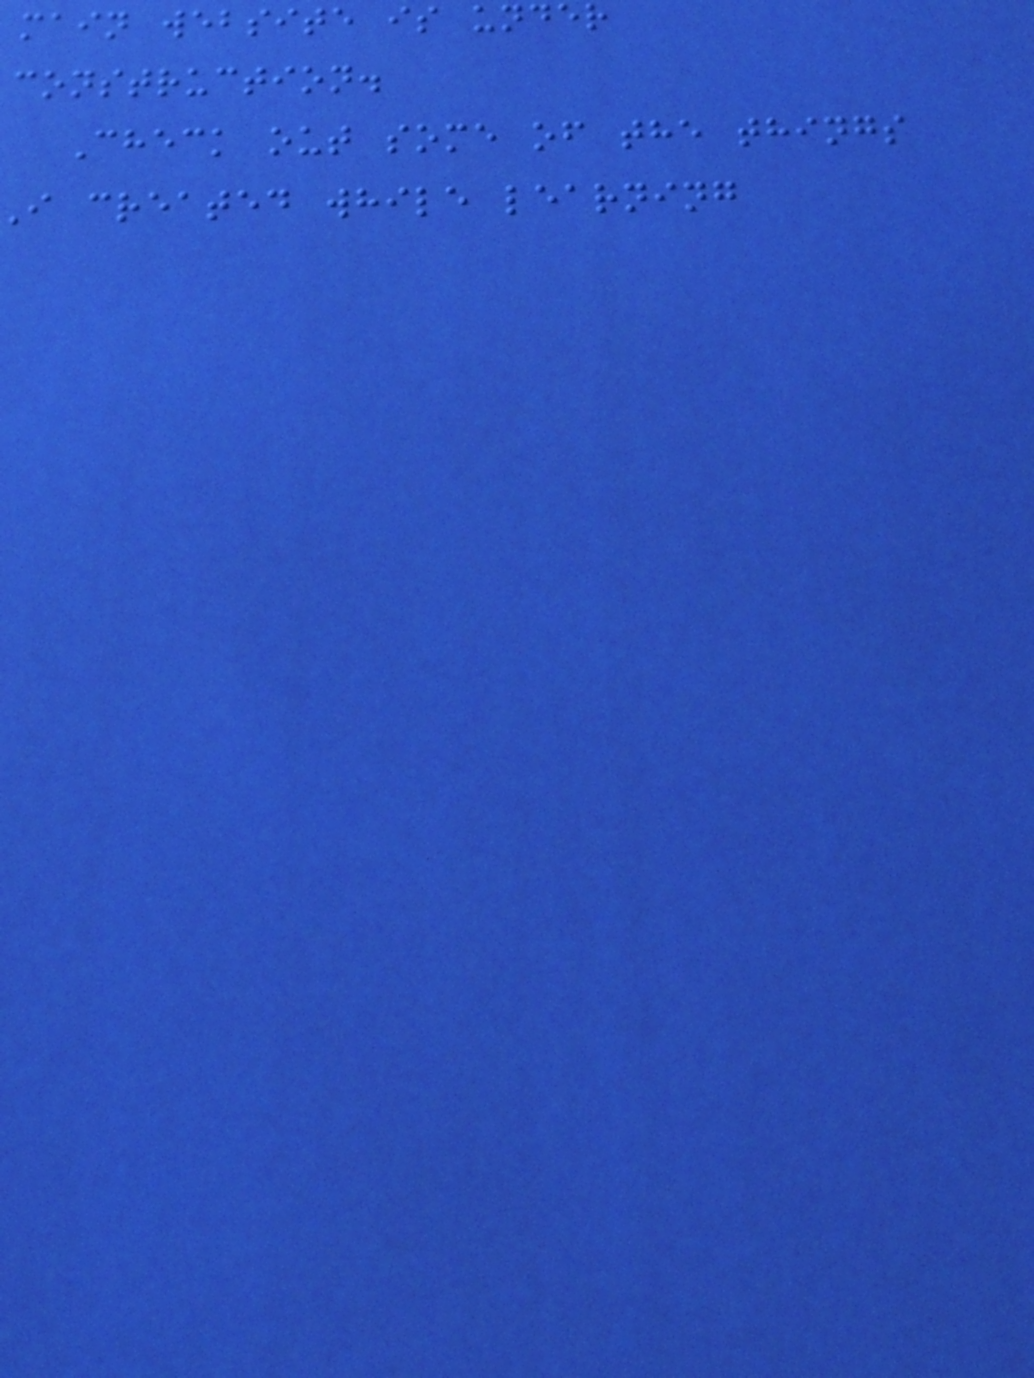main website is under
construction.
Check out some of the things
i created while learning
